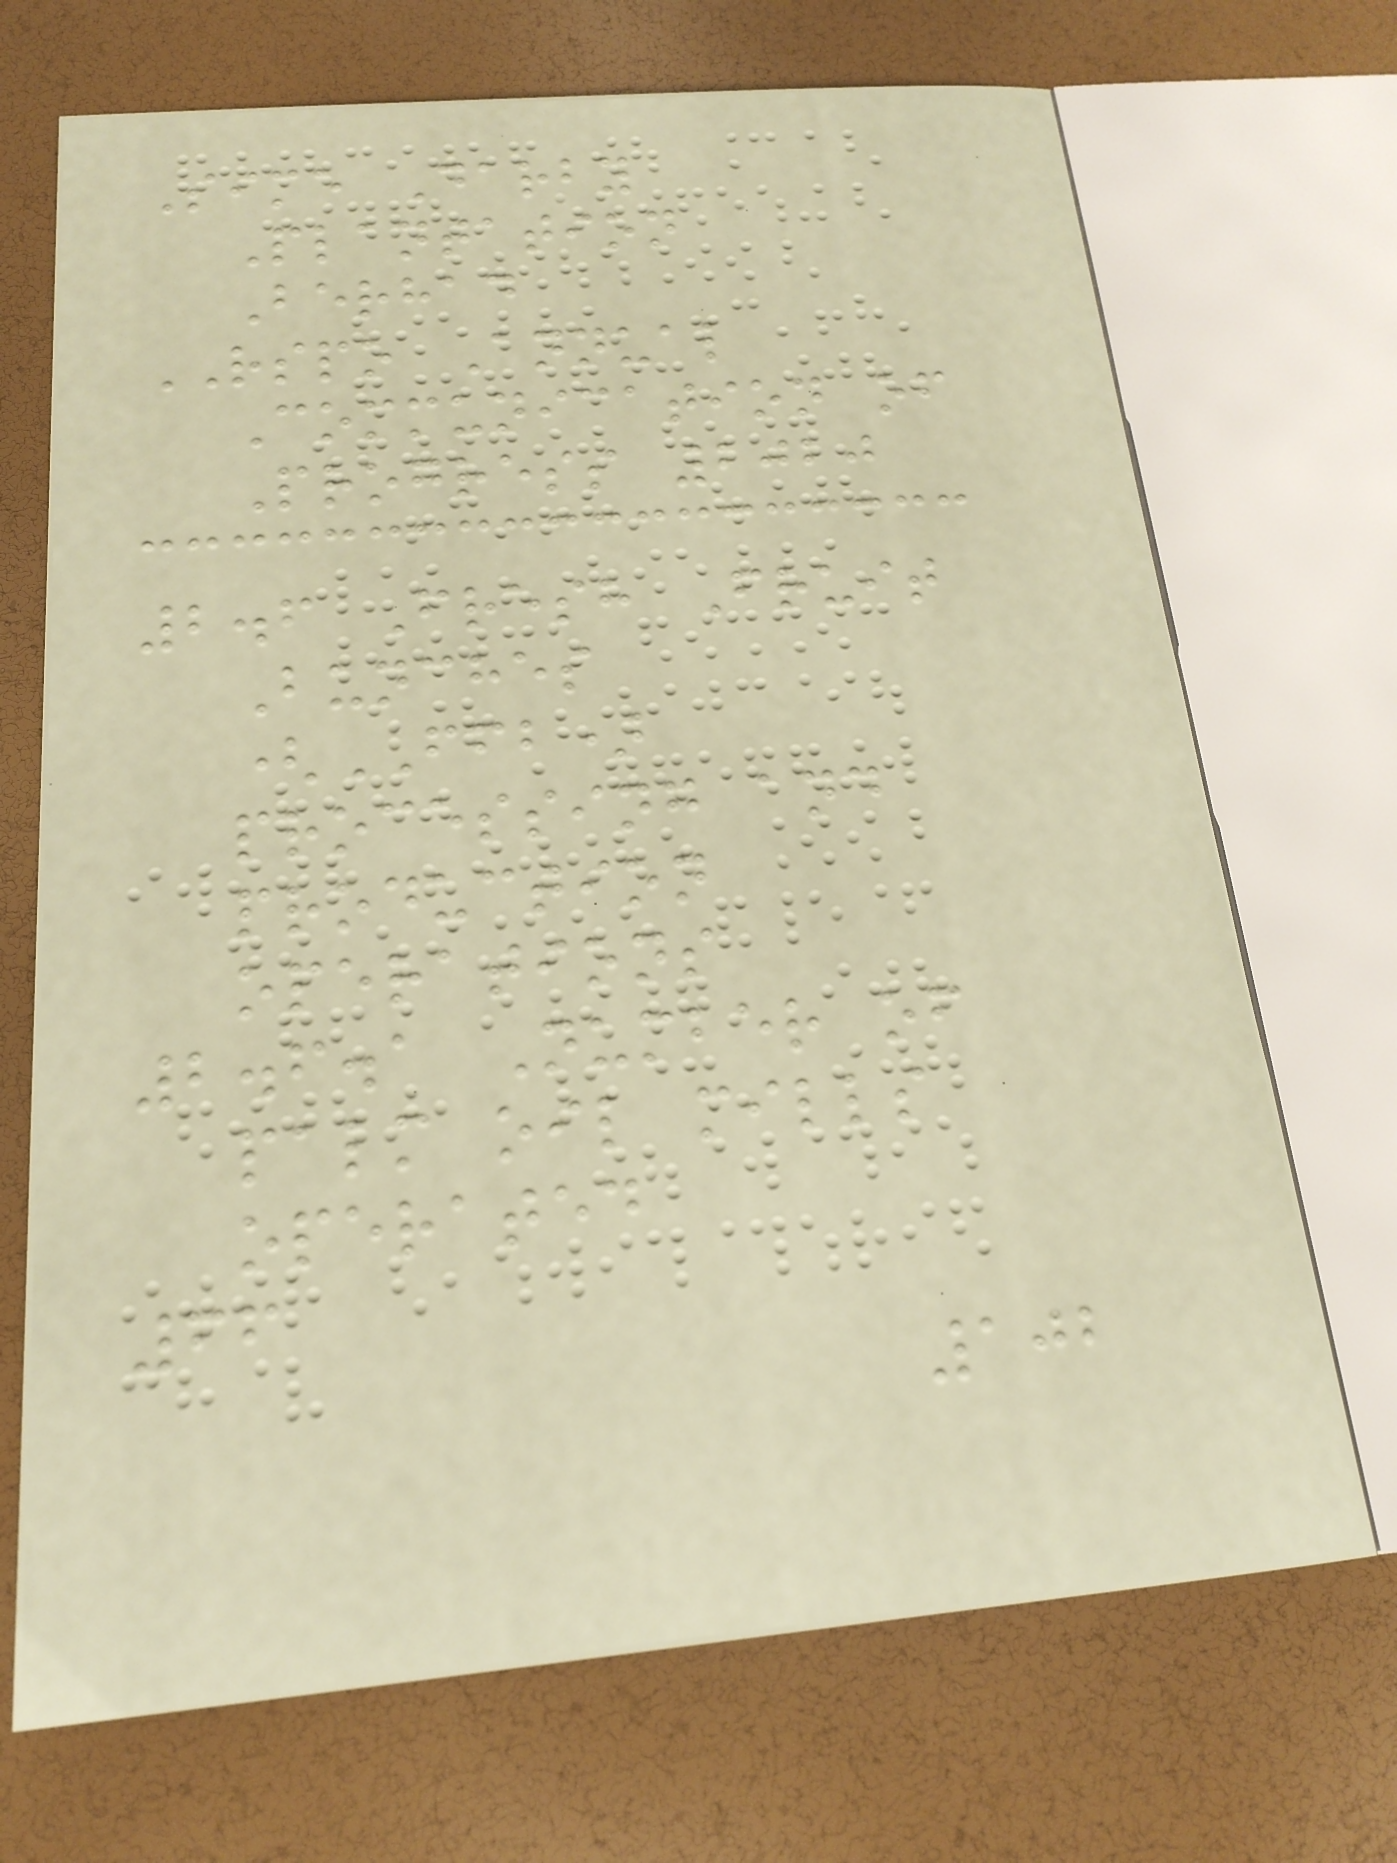Sime Darby
Plantation
Berhad
RSPO Annual
Communication of
Progress 2020
2.6 Fresh Fruit
Bunches
(FFB)
processing and
production
operations
2.6.1 Number of
palm oil mills
operated
66
102
